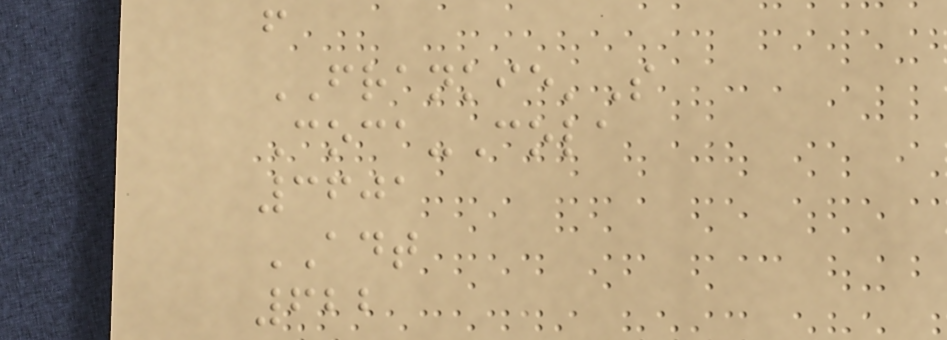f
FRANKIE'S
Coca-Cola
3601
ADT
622
